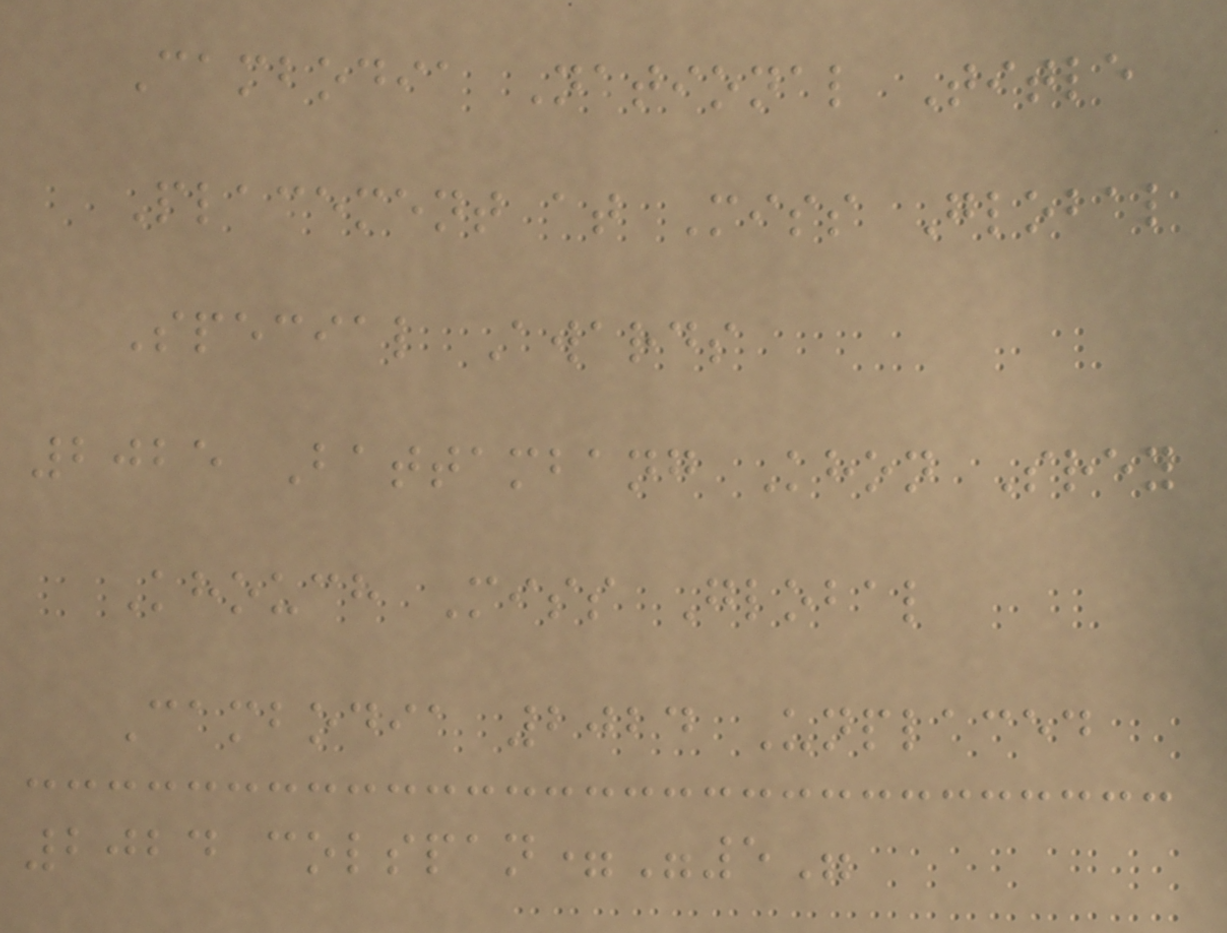Cambodia National Title
Placement at Miss Global
Special Awards
2025 Battambang Khon Srey
Khouch Miss Global
Cambodia 2024 Unplaced
2024 colspan="5"
